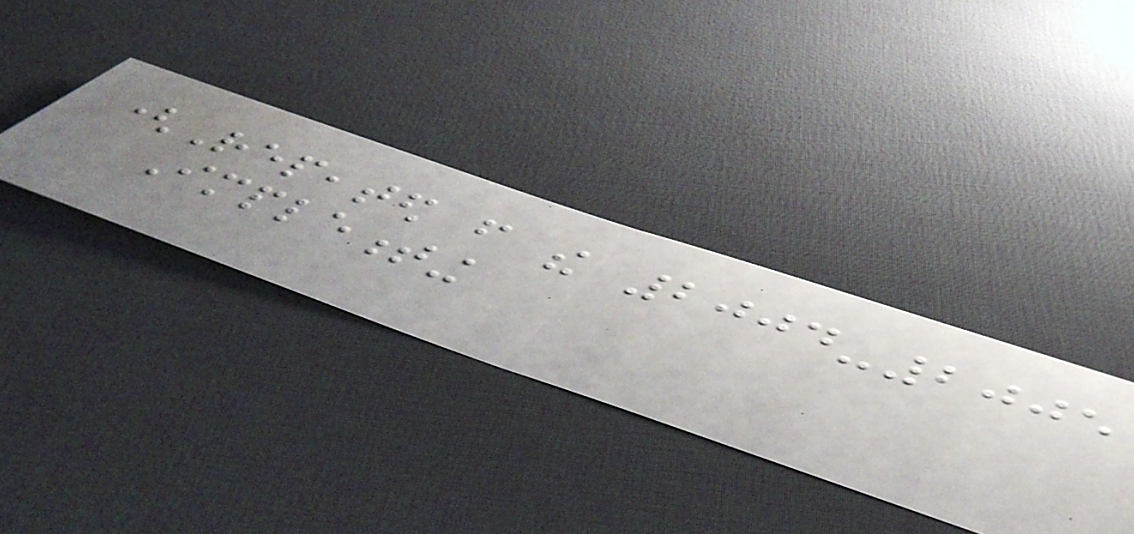(Repeated from the 2004-2005
Implementing
